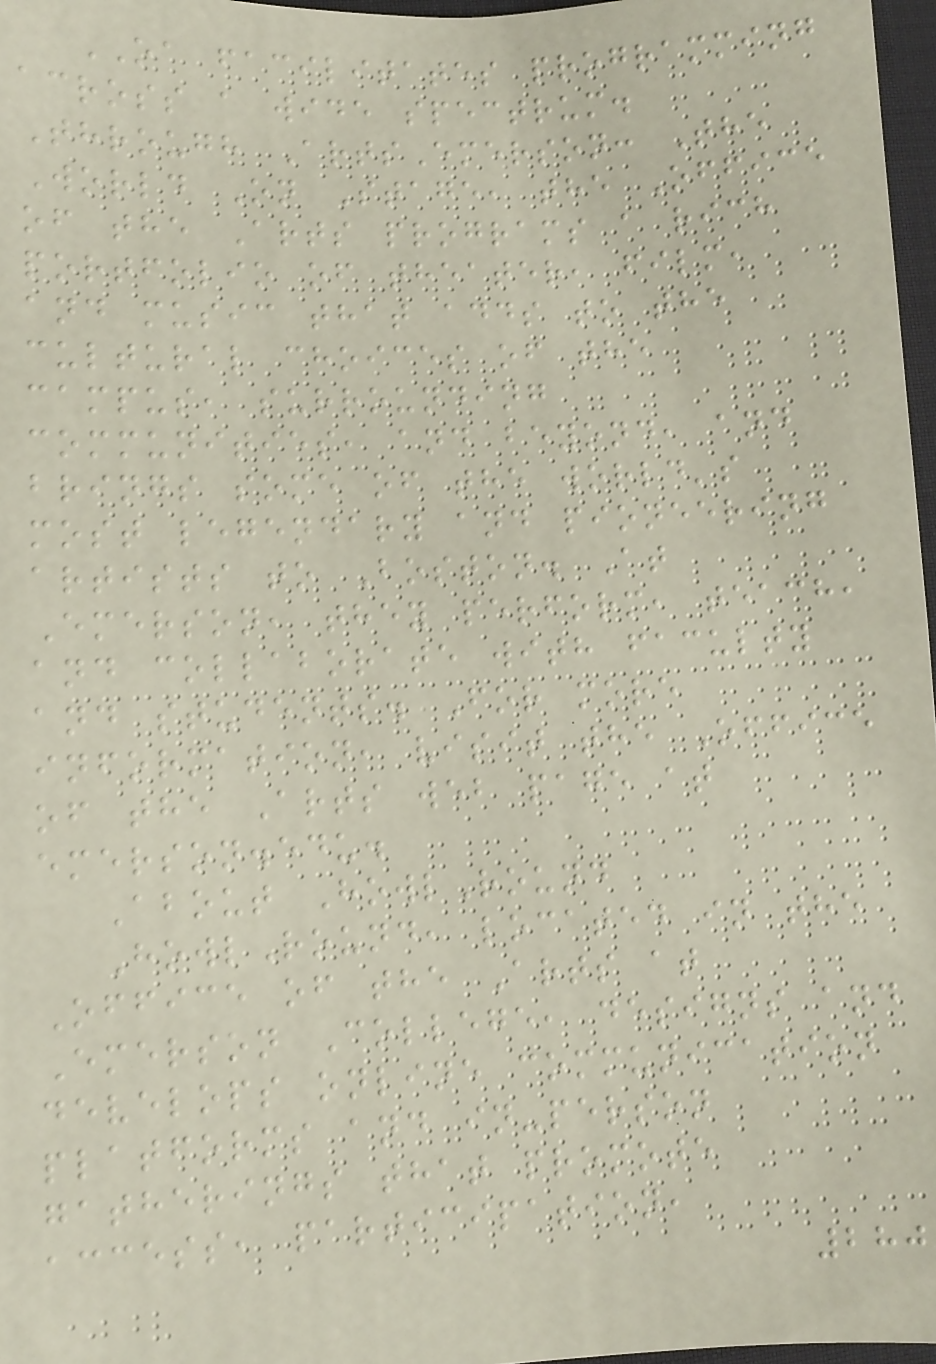OA facilitates programming
across a wide spectrum.
Through ArtsEmerson: The
World On Stage, the Office
of the Arts programs a rich
portfolio of theater, film,
and music that adds to the
cultural choices of the
campus, surrounding
communities, and beyond, and
brings some of the world's
most legendary and pioneering
artists to Boston. At
Emerson, they perform, teach,
and collaborate with faculty
and students. For more
information, visit the Office
of the Arts web page at
emerson.edu.
About HowlRound
HowlRound, located in the
Office of the Arts at
Emerson College, designs and
develops online communication
platforms and in-person
gatherings that promote
access, participation,
280
